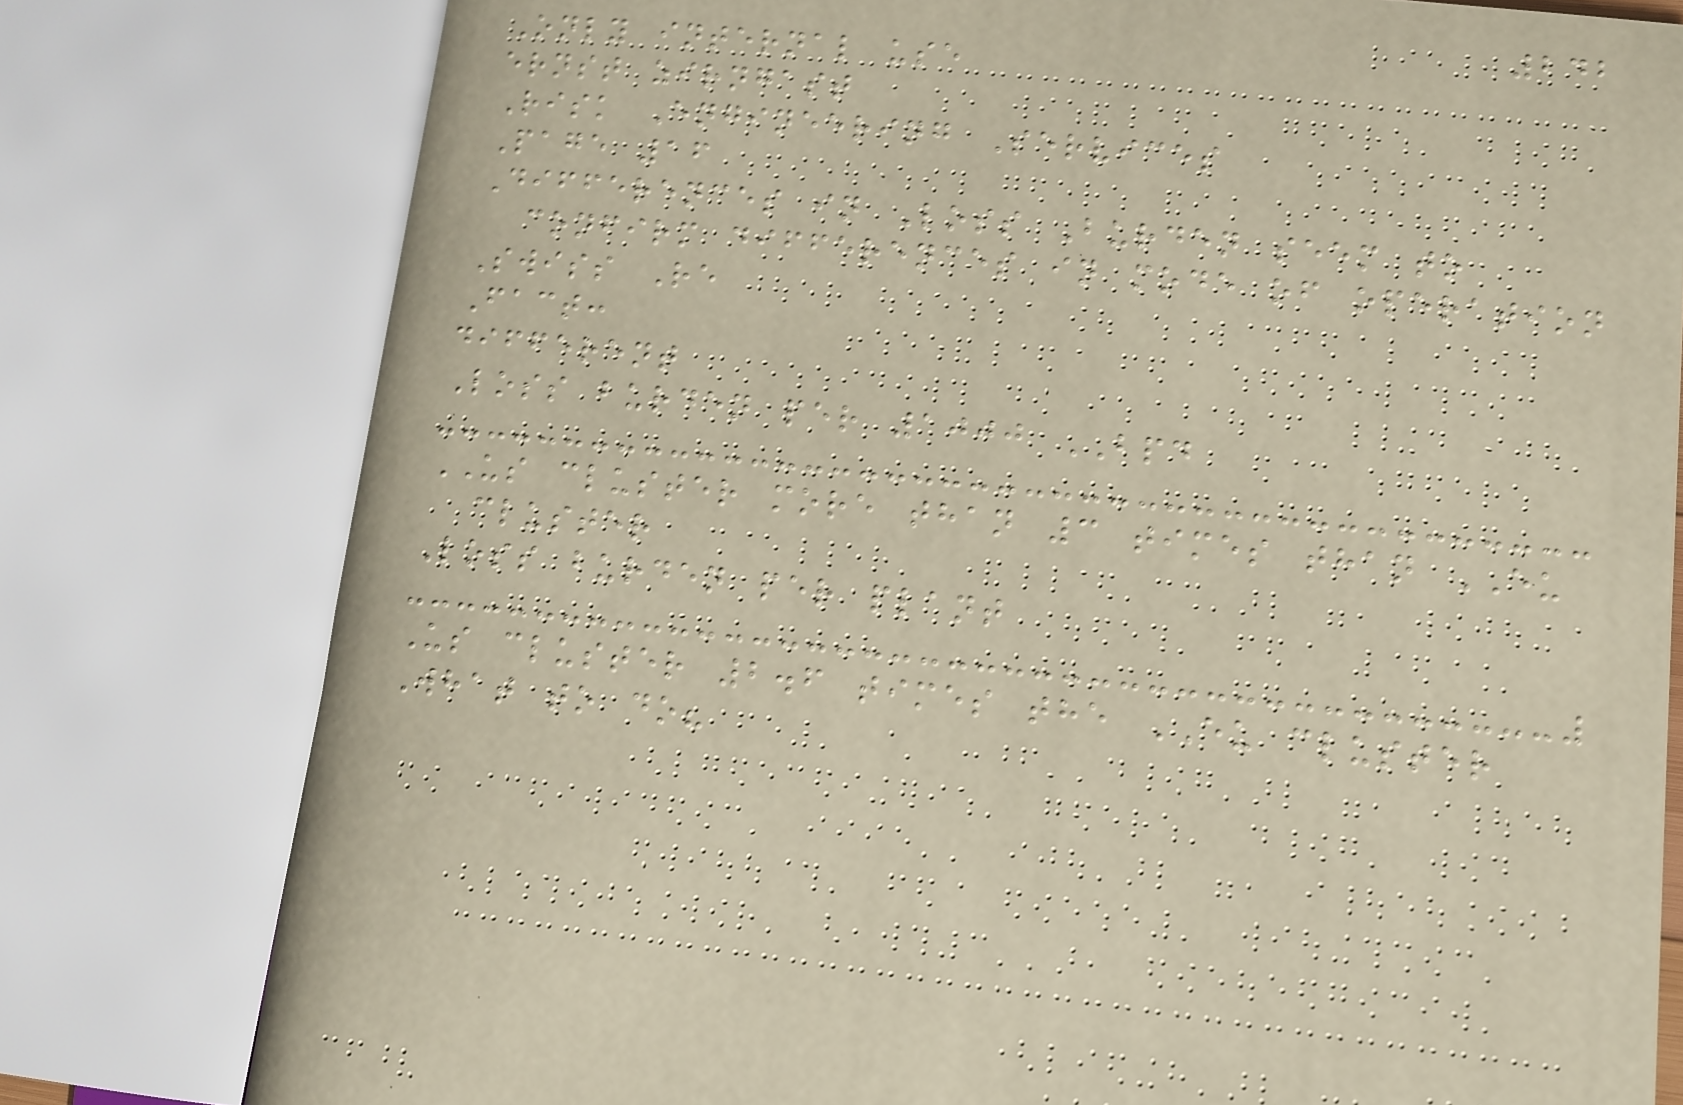242
Only internal use
ernst zirngast
Risk Engineering Services
Page 16
Differences in Loss Burden seem to
confirm differences in mode of operation
Swiss Re
Fact:
different
Loss burden per 1000 BPD
US cluster more than 3 times than EU
cluster
Loss burden per plant
Us cluster 2.6 times the EU cluster
What to do?
